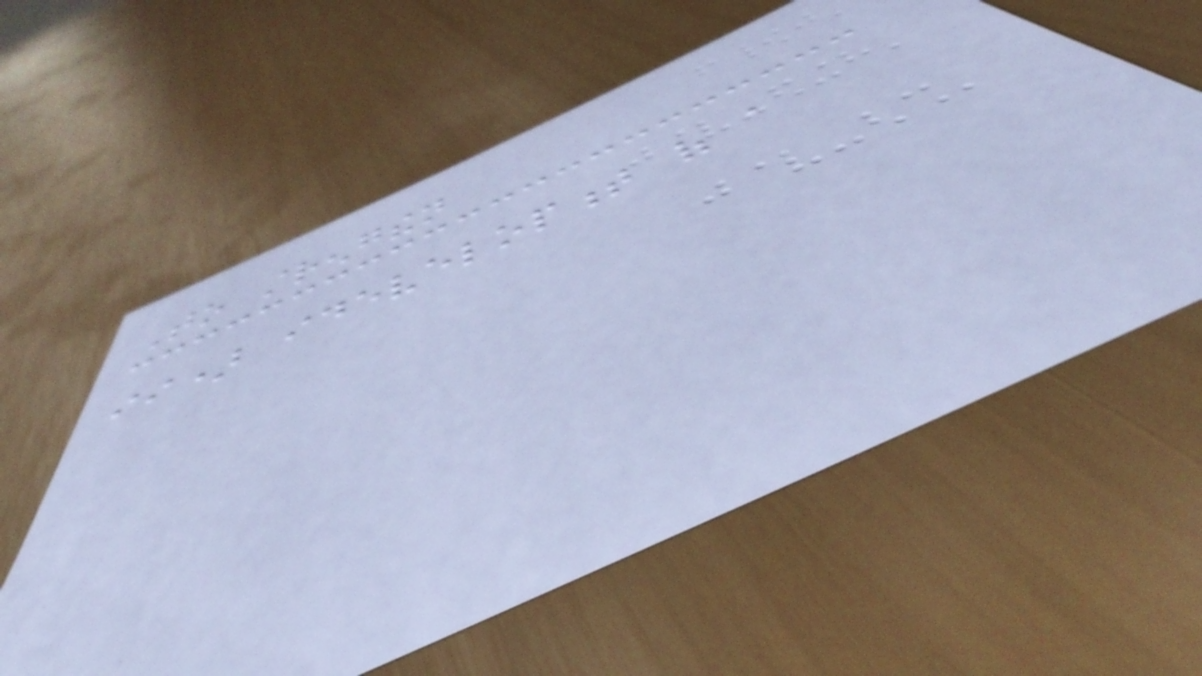To strengthen
ii) idevelopment of a
